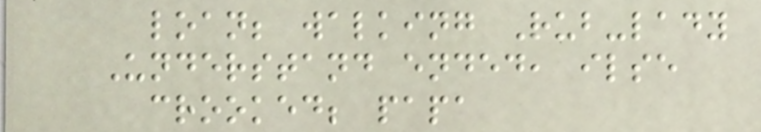loan; walking Rub-lady
Understand ended, ilse
crooked; papa
